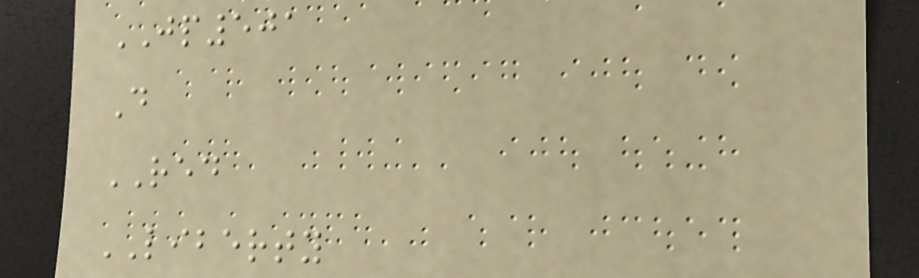JP501
D
RED
LIBERTY
